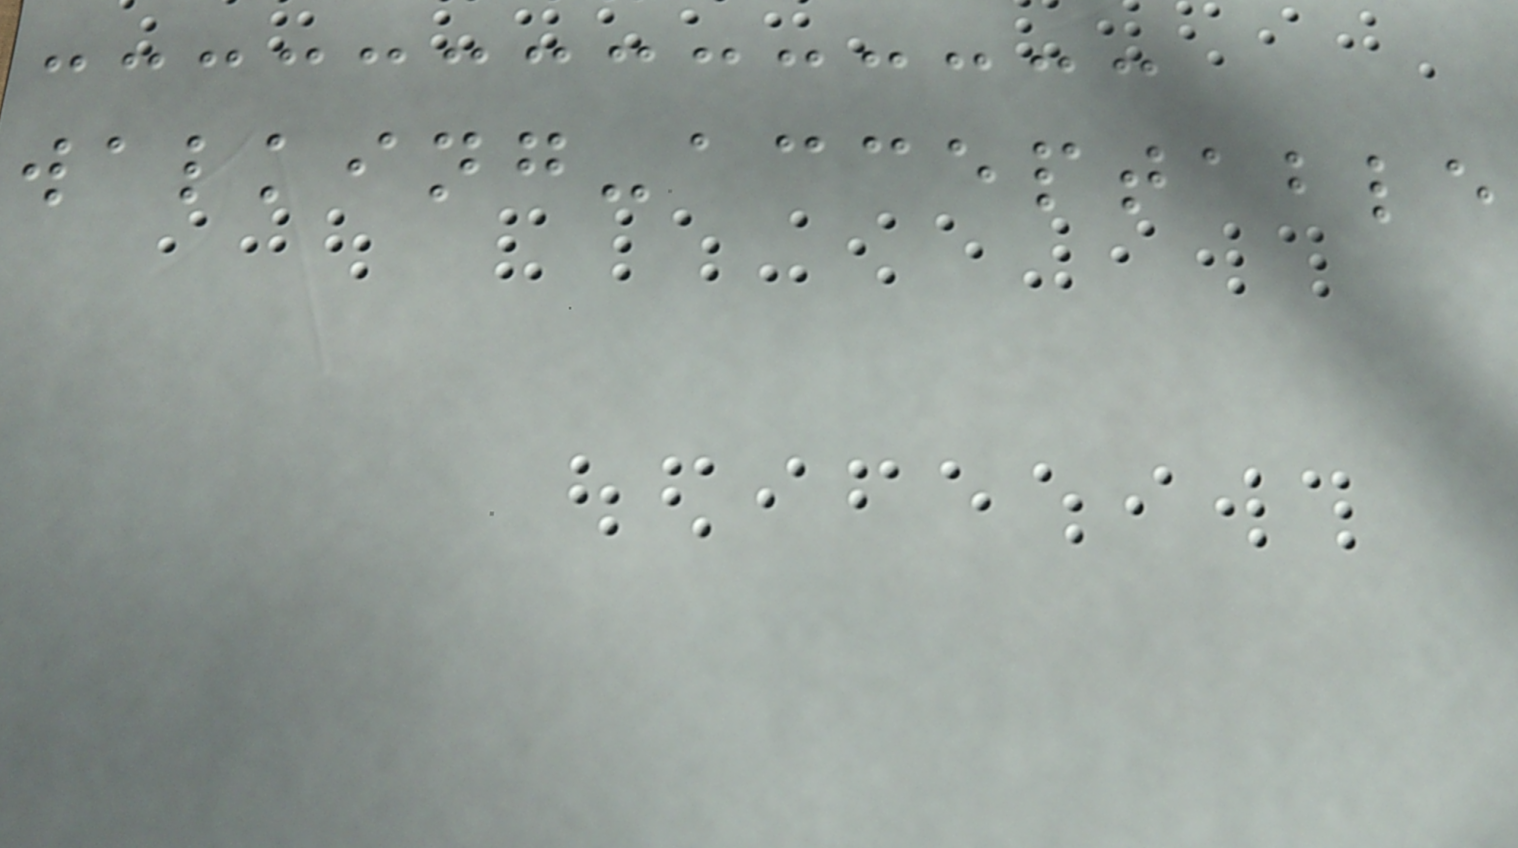walking-acceptable
